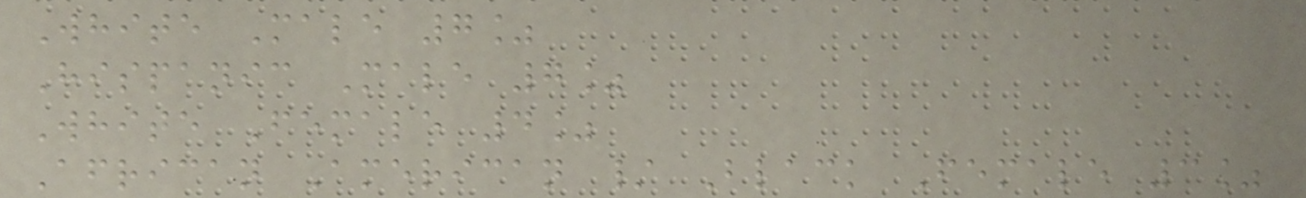White Male 7%
Hispanic Male 7%
White Female 4%
African American / Black Female 3%
